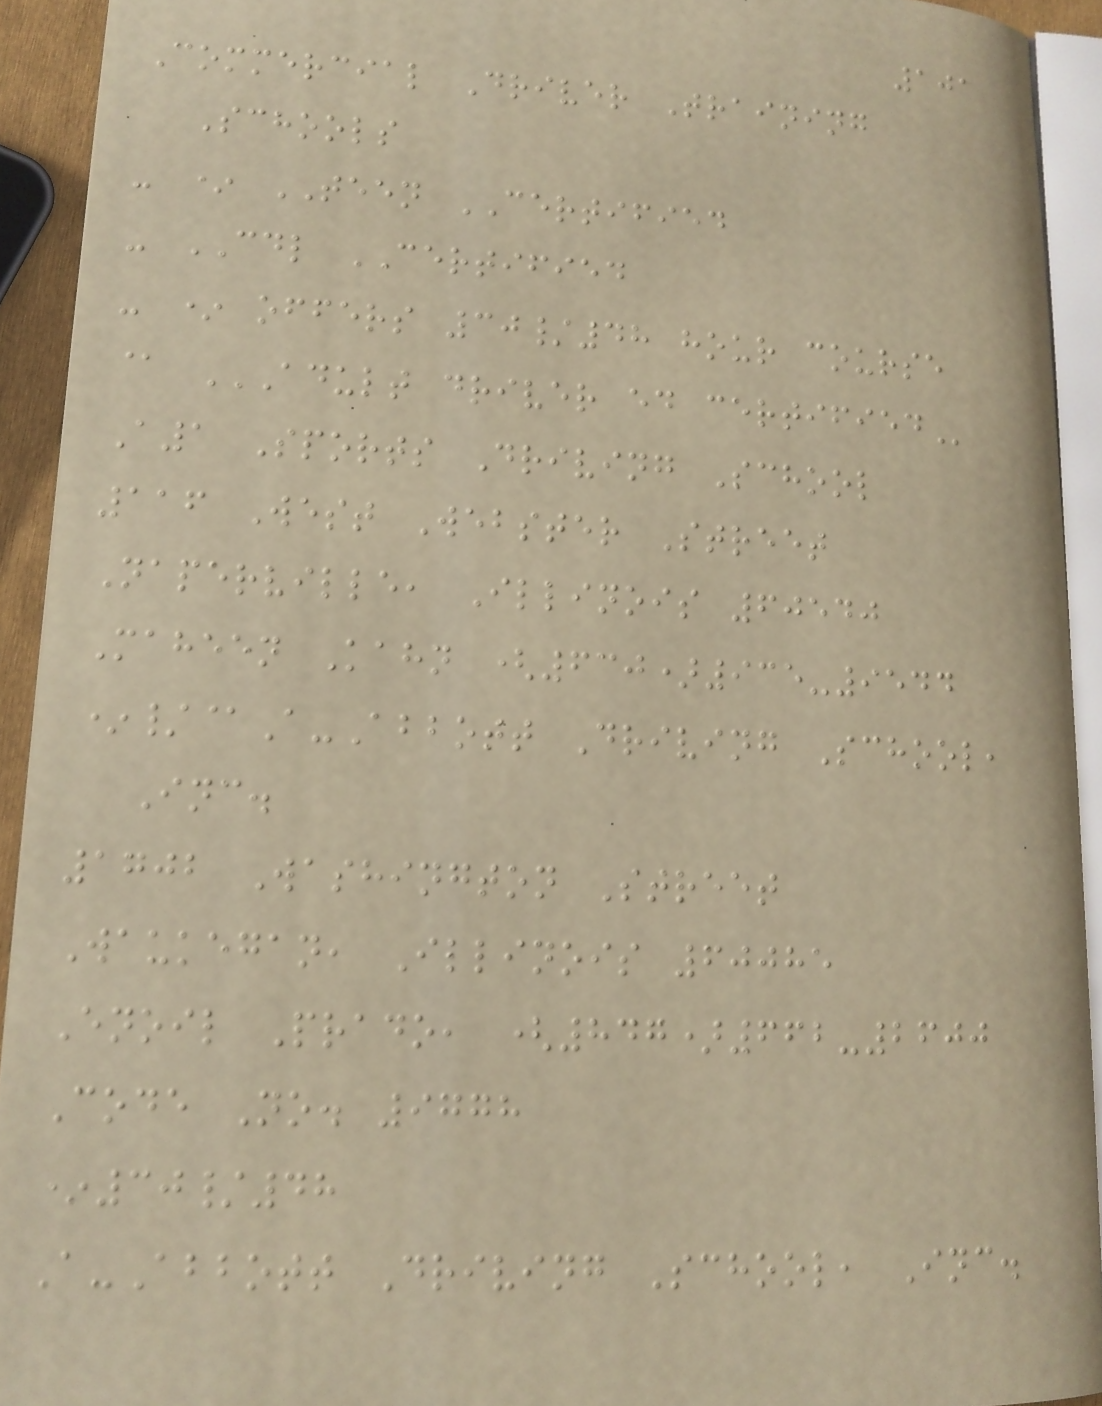101
Commercial Driver Training
Schools
- * TEEN CERTIFIED
- CDL CERTIFIED
- * offers 30/48 hour course
@ ADULT DRIVER ED CERTIFIED
A1 Sports Driving School
116 West Webster Street
Naperville, Illinois 60540
Maheen Kahn (630)935-9544
*/@A-Abbott Driving School,
Inc.
1702 Washington Street
Waukegan, Illinois 60085
Enoil Prado, (847)662-2600
Code No. 9778
*30/48
A-Abbott Driving School, Inc.
